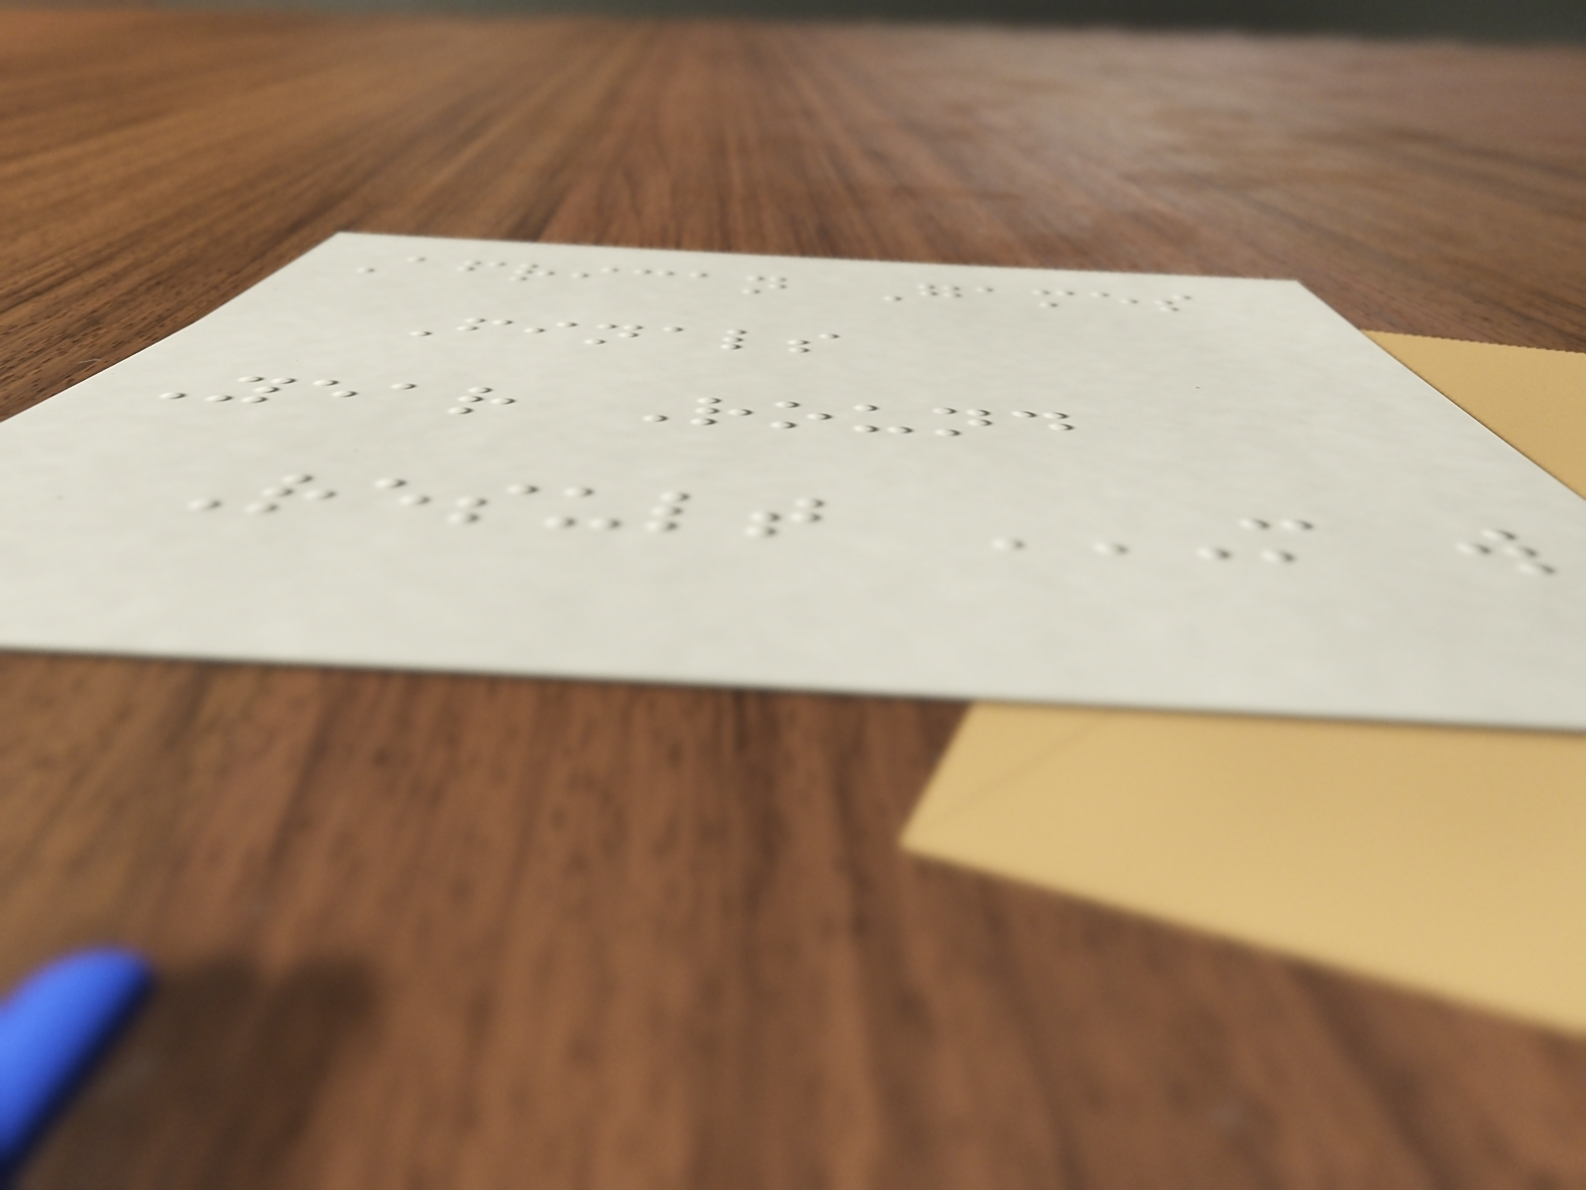African Games
Finals
Year Round
Result M W
